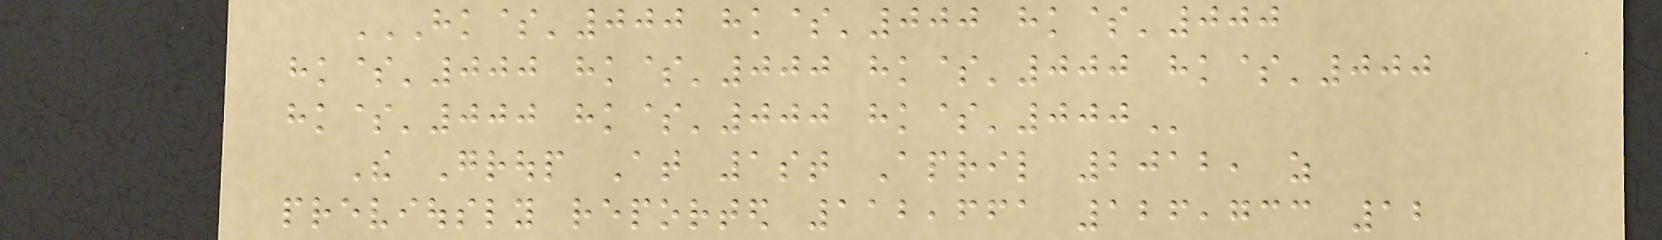HK$'000 HK$'000 HK$'000
HK$'000 HK$'000 HK$'000 HK$'000
HK$'000 HK$'000 HK$'000
The Group At 1st April 2012, as
previously reported 112,661 126,733 12
